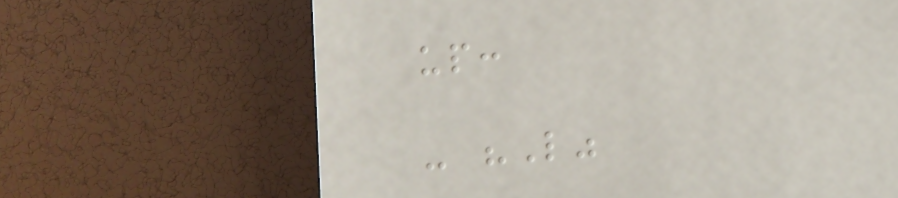up:
- "L"
